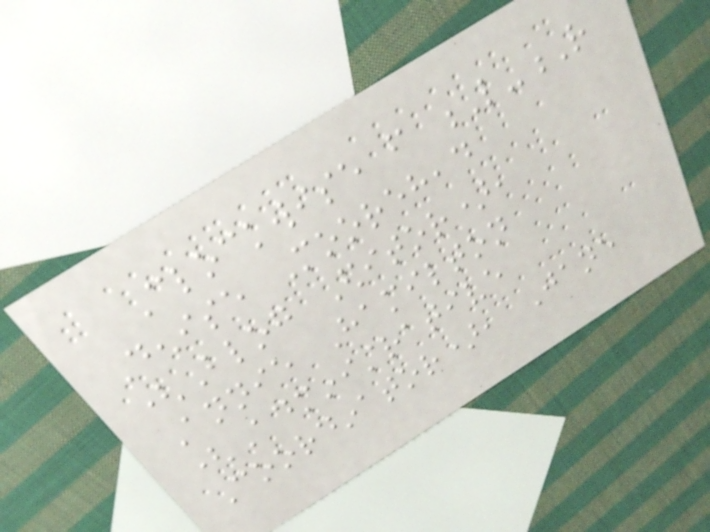Clockwise from L-R
Denise Moorehead
(Blog Editor),
Annie Hamilton
(Administrative
Coordinator), Jane
